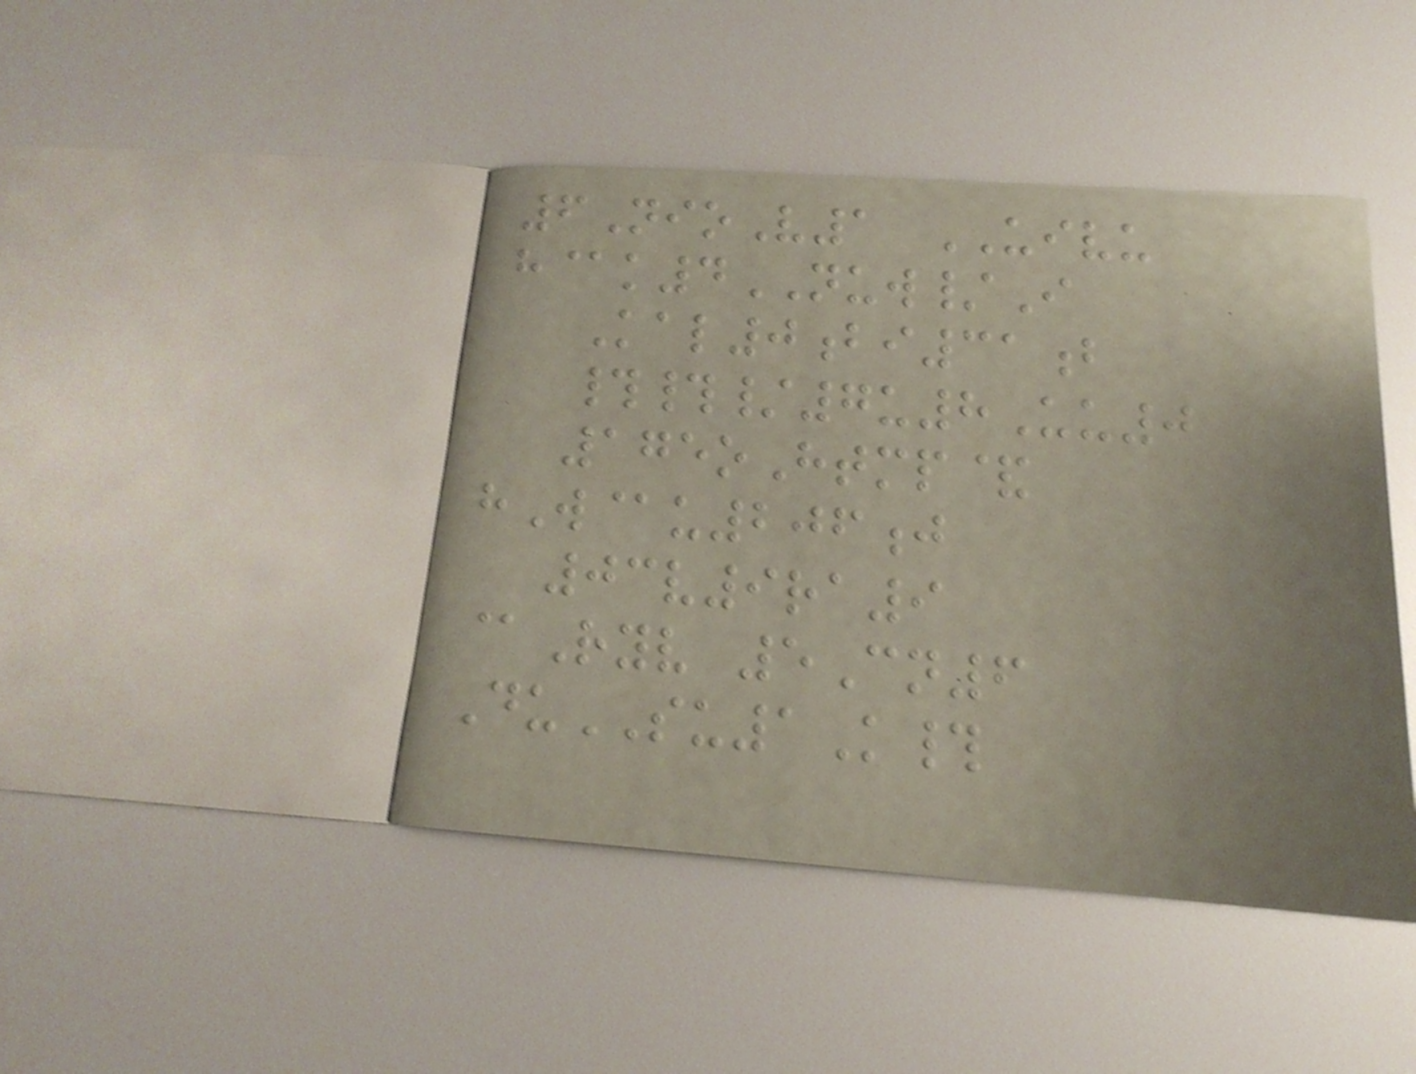6NioV1 UIVU
h@k4NUW/I
Kal0bi31b
##/7u8Uu0
175oHtmp&
hW@u206j
03v9ra9
@Ryv 5Cn6
DuSU1K#
